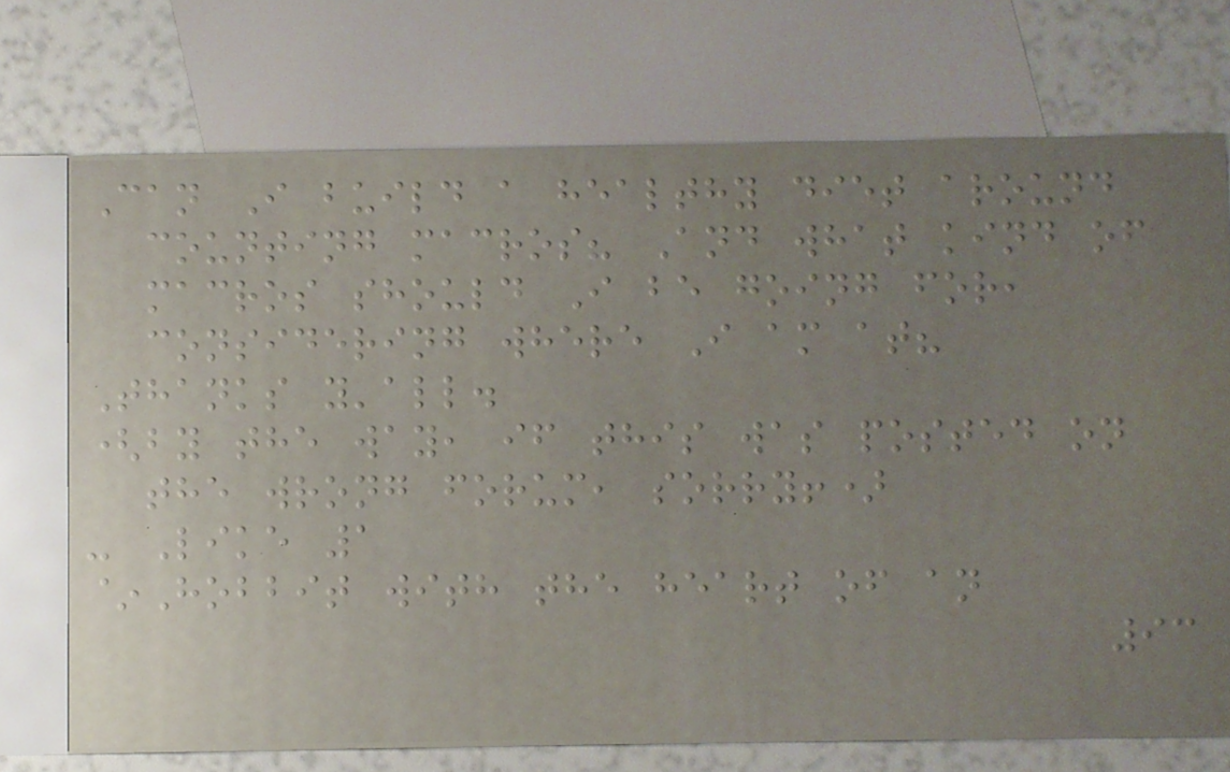Can I build a healthy diet around
counting macros? And what kind of
macros should I be going for,
considering where I am at?
Thanks y'all.
(by the way, if this was posted on
the wrong forum, sorry!)
- Like 1
~Hobbit with the heart of an
93
